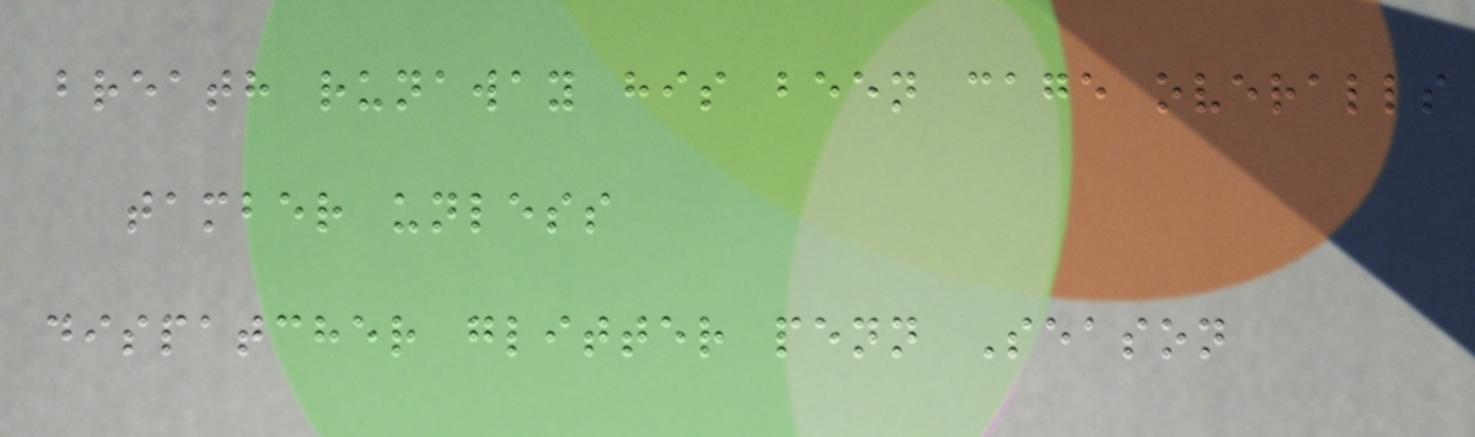breath runaway his been cage overalls
tamber unless
dispatcher glitter penn Season
